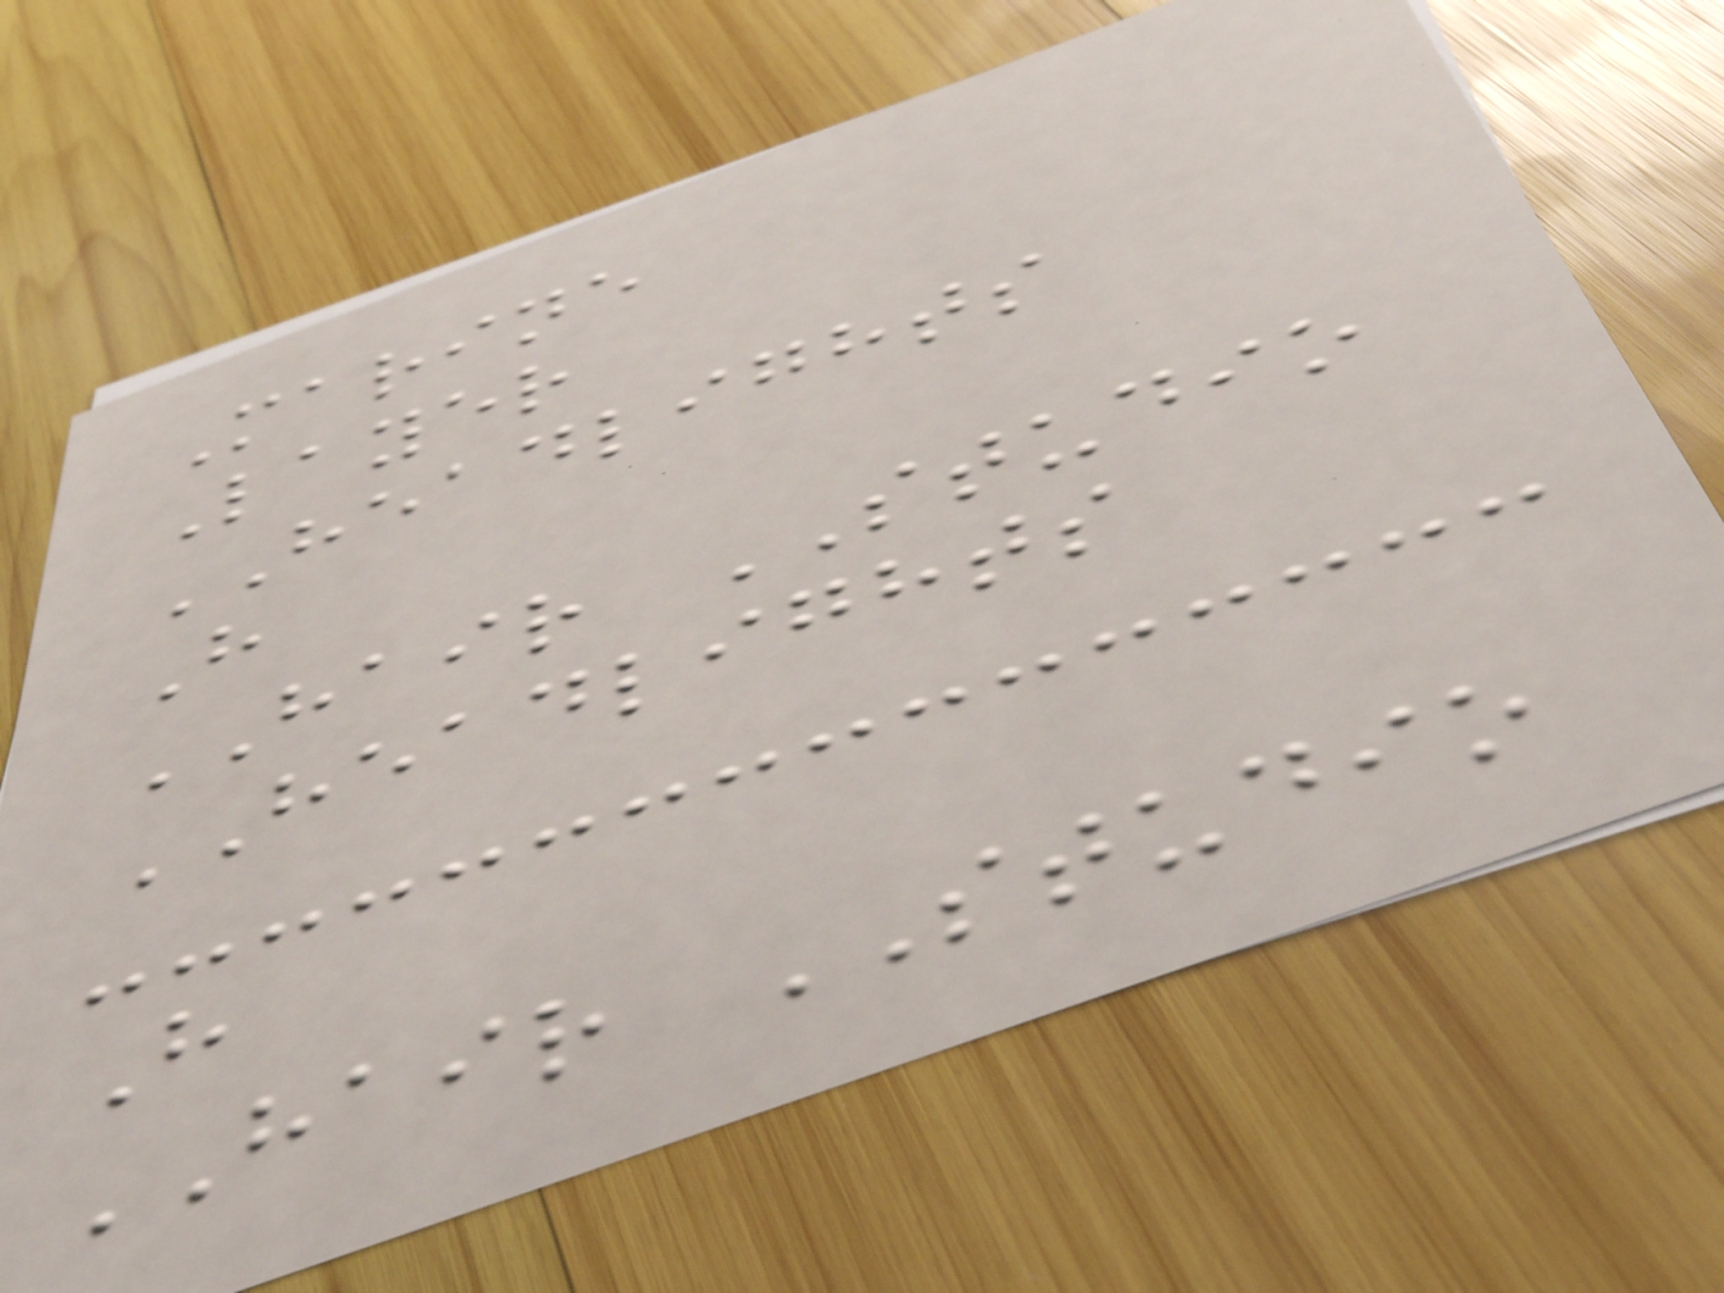Marine
Layer
HEADLIGHTS
H
HAIR STUDIO
HEADLIGHTS
H
HAIR STUDIO
